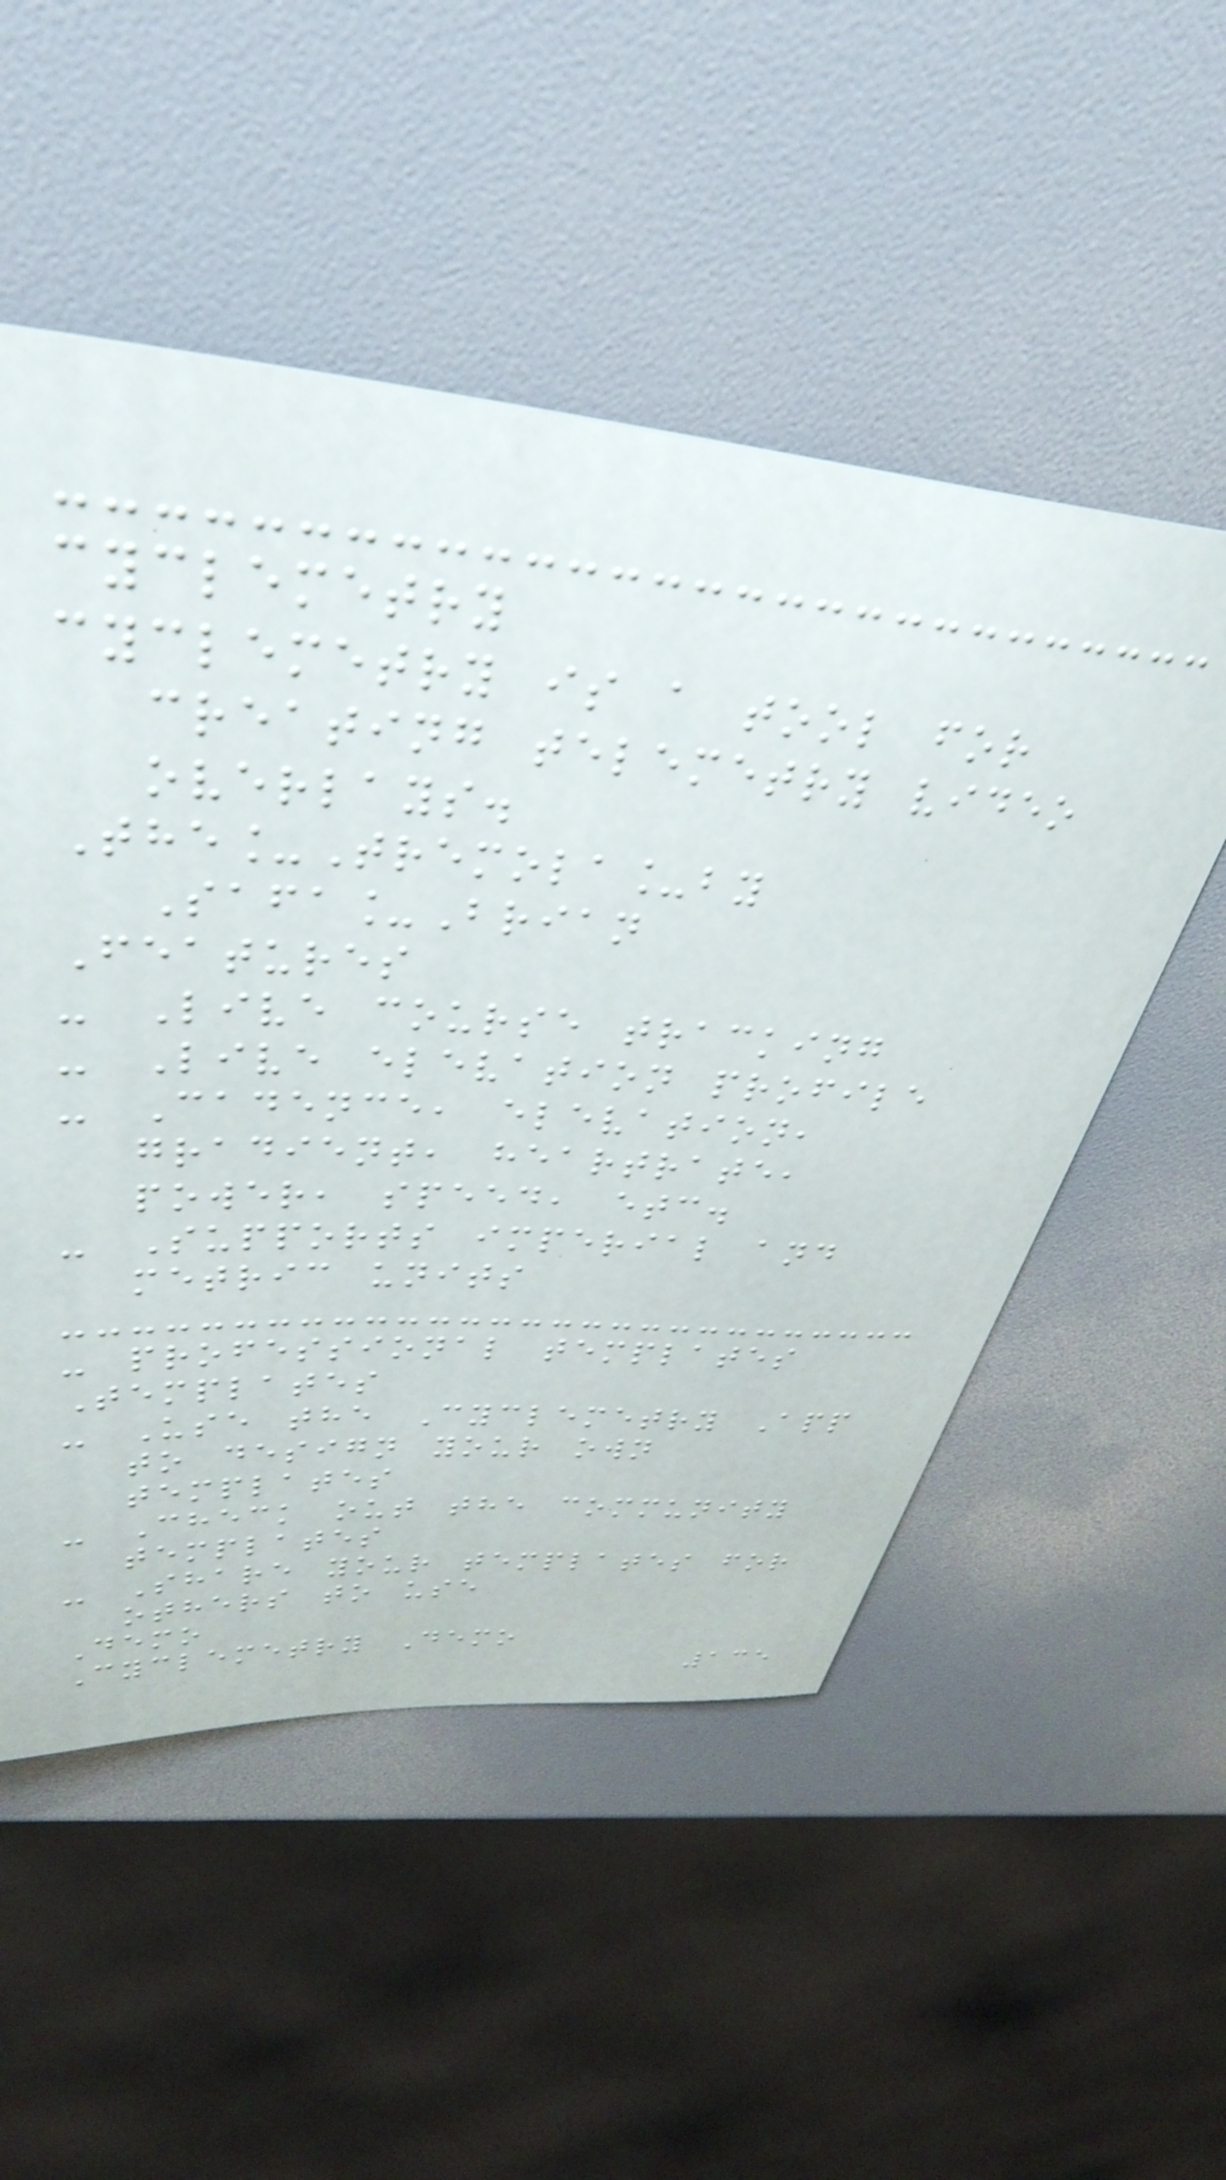cyclemetry
cyclemetry is a tool for
creating telemetry video
overlays.
The_Tremola_by
Safa_Brian
Features
- Live course tracking
- Live elevation profile
- Cadence, elevation,
gradient, heartrate,
power, speed, etc.
- Supports imperial and
metric units
- professional templates
Templates
- Use the Cyclemetry App
to design your own
templates
- Check out the community
templates
- Share your templates for
others to use
Demo
Cyclemetry Demo
135
